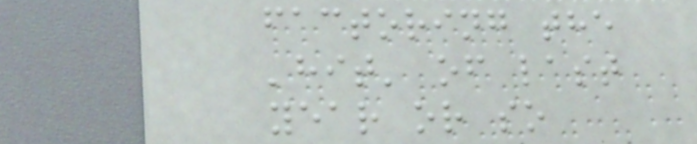factoring the
'hit' of last
year or so
